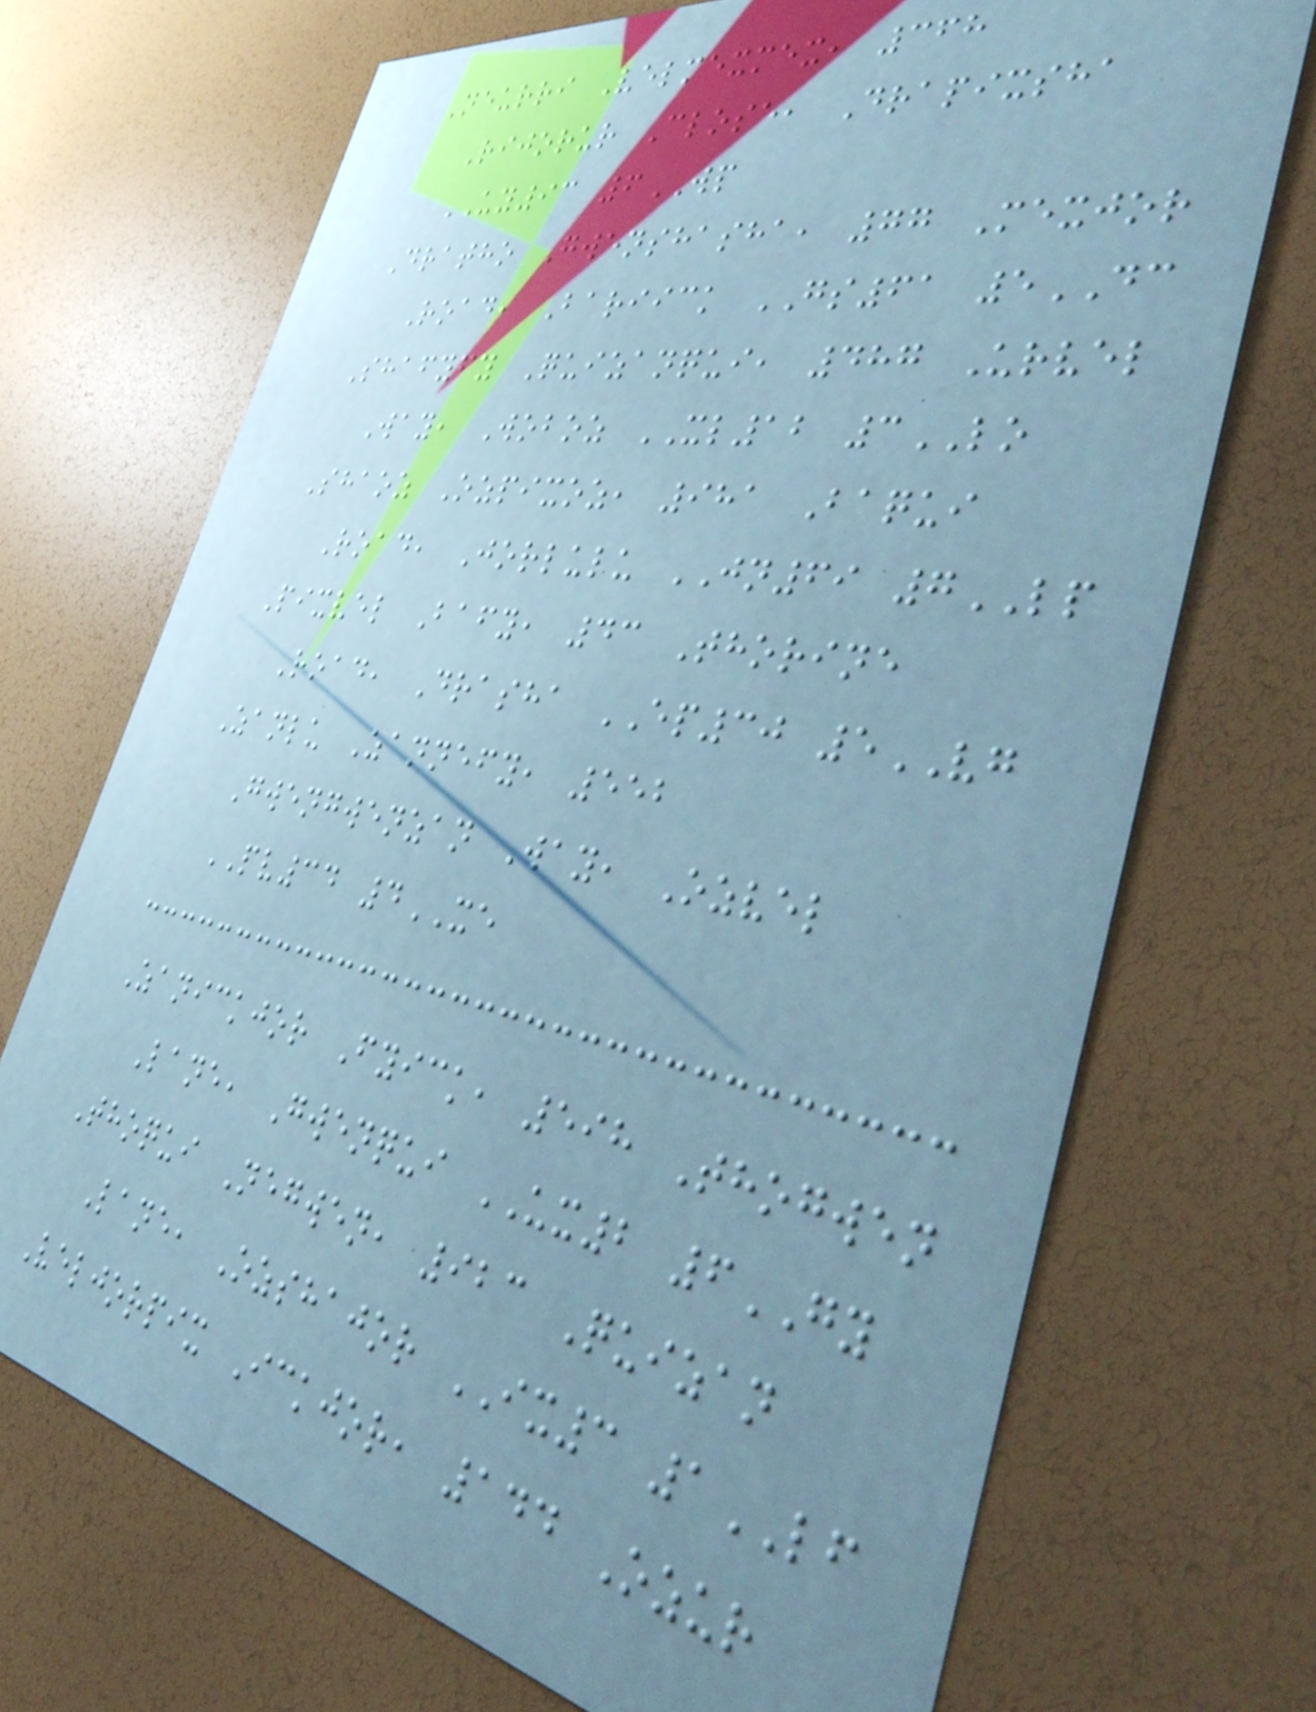Neurri Velmexmex, 368
Rijorur Close, Drapixsha
UY93 6WP
Dratho Gwenshasha, 77 Mexjor
Road, Bariick GS61 5DC
Shafyfy Quizanqui, 487 Urvel
Way, Woboz XL12 3LO
Shaoz Ozpixoz, 981 Baqui
Road, Jorlulu JN69 7LP
Pixvel Bafy, 43 Thorine
Road, Drasha EP30 5VG
Zanlu Zannefy, 552
Gwengwenzan Way, Ozvel
PV34 4XE
Zanickjor Fyick, 598 Thogwen
Lane, Gwenqui UX2 6GY
Thoqui Negwen, 923 Quizan
Lane, Ozshajor IX3 1LF
Veljorpix Ickjor, 144 Ozur
